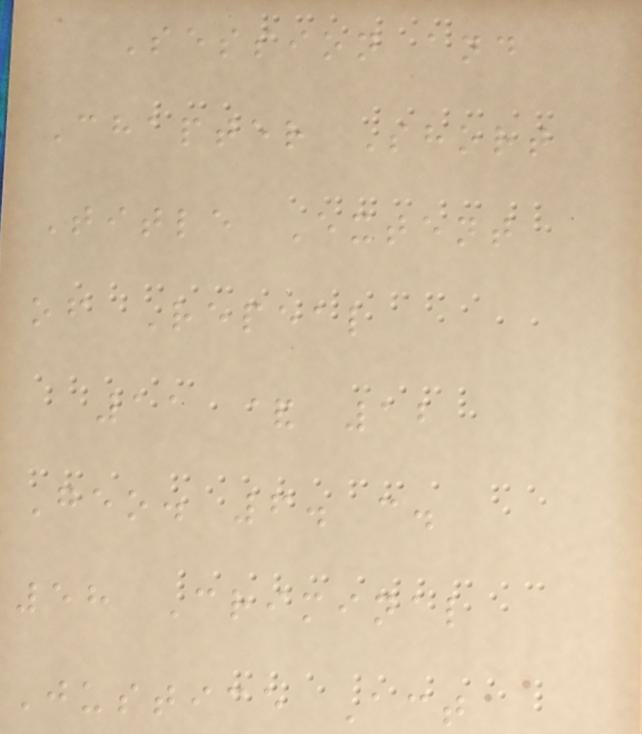Session and
Chapter Short
Title Extent
of Repeal
11 & 12
Geo. 6. c.
58 Criminal
Justice Act
